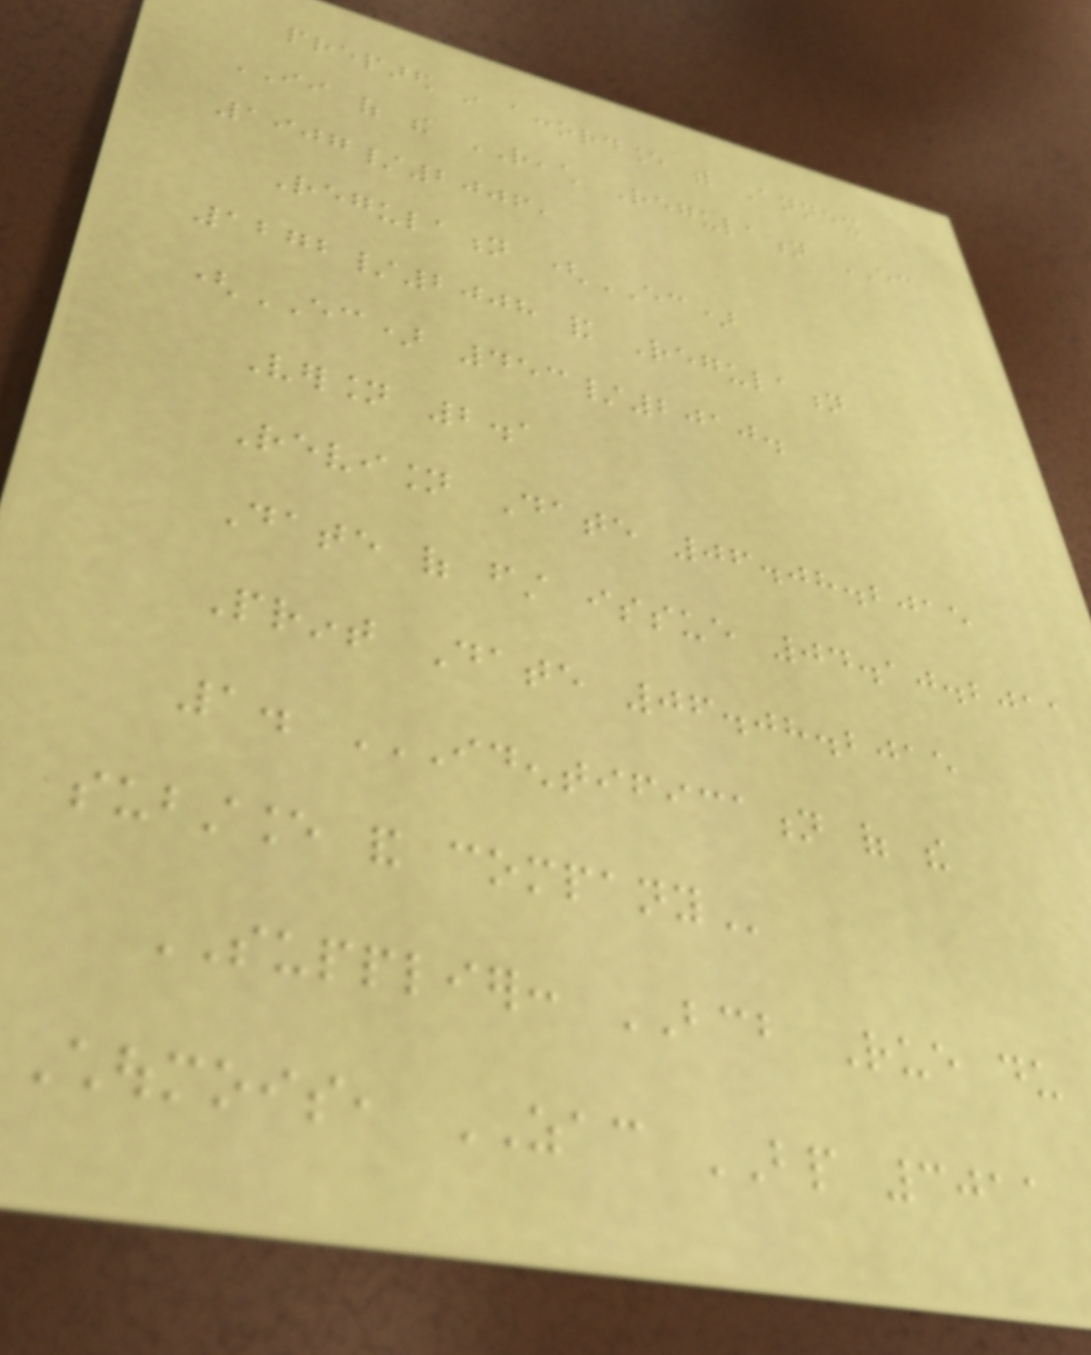prepared in accordance with Annex
II of the REACH Regulation EC
1907/2006,
Regulation (EC)
1272/2008 and Regulation
(EC) 453/2010.
Version 2.1
Revision Date 06.08.2015
Date of first issue 04.10.2011
Print Date 06.08.2015
1. IDENTIFICATION OF THE
SUBSTANCE AND COMPANY
SUPPLIER: BCB Rue du
Choumois, ZAC BP 3011
